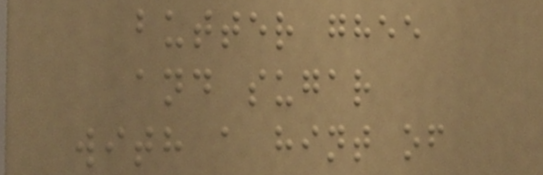butter ghee
and sugar
with a hint of
